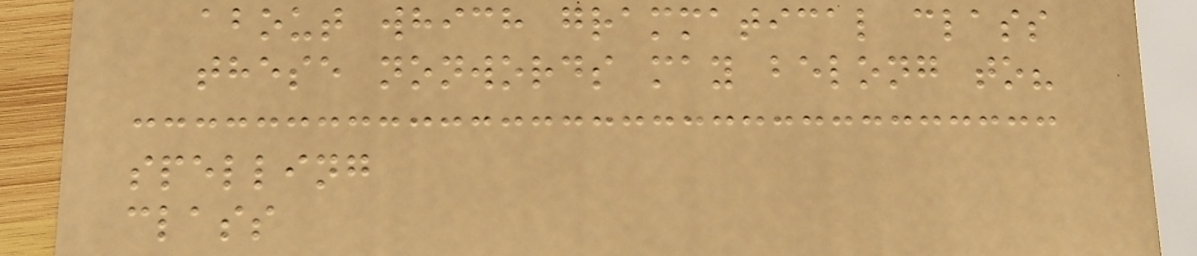about which grammatical class
these nonwords may belong to?
spelling
class
